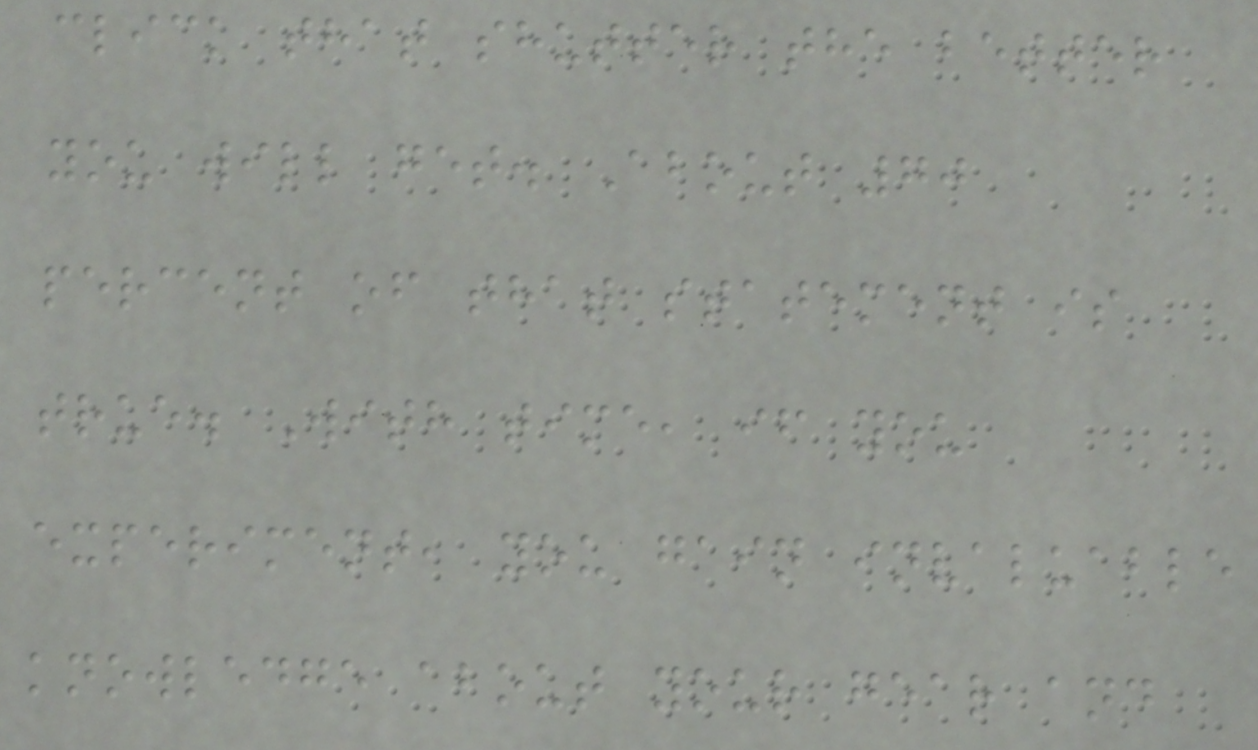click that shutter the better
you will get. About 70
percent of that statement is
true. With time, if you
experiment, you gain invaluable
knowledge about your gear and
